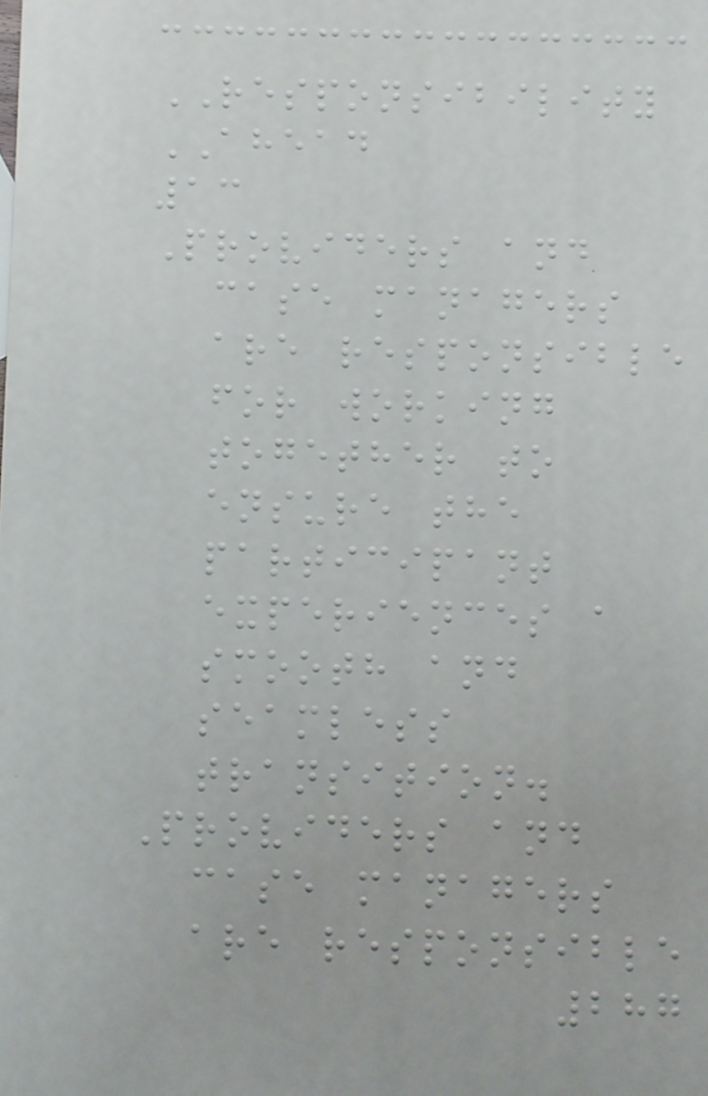RESPONSIBILITY
AHEAD
13
Providers and
case managers
are responsible
for working
together to
ensure the
participant
experiences a
smooth and
seamless
transition.
Providers and
case managers
are responsible
287
